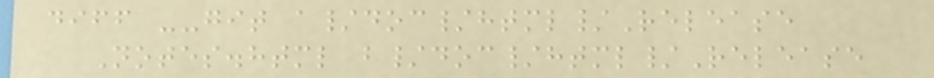diff --git a/doc/html/Release
Notes.html b/doc/html/Release
